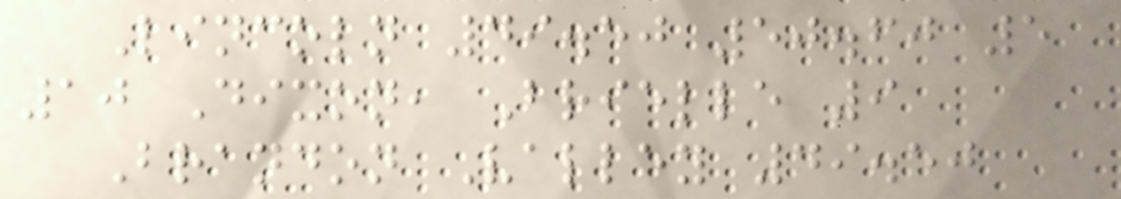Lincoln 49.50 50.60 5
10 Dixon, Brielle 9
Brandon Valley 49.50
